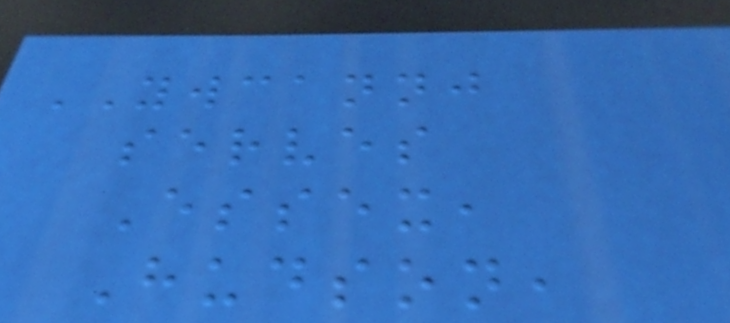YWCANNJ
serves
Essex,
Hudson,
